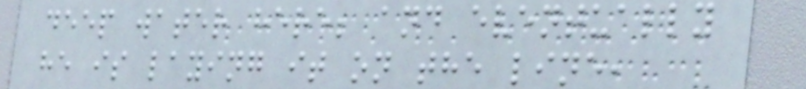deep water here; and eventually
he is laying it on the line,
